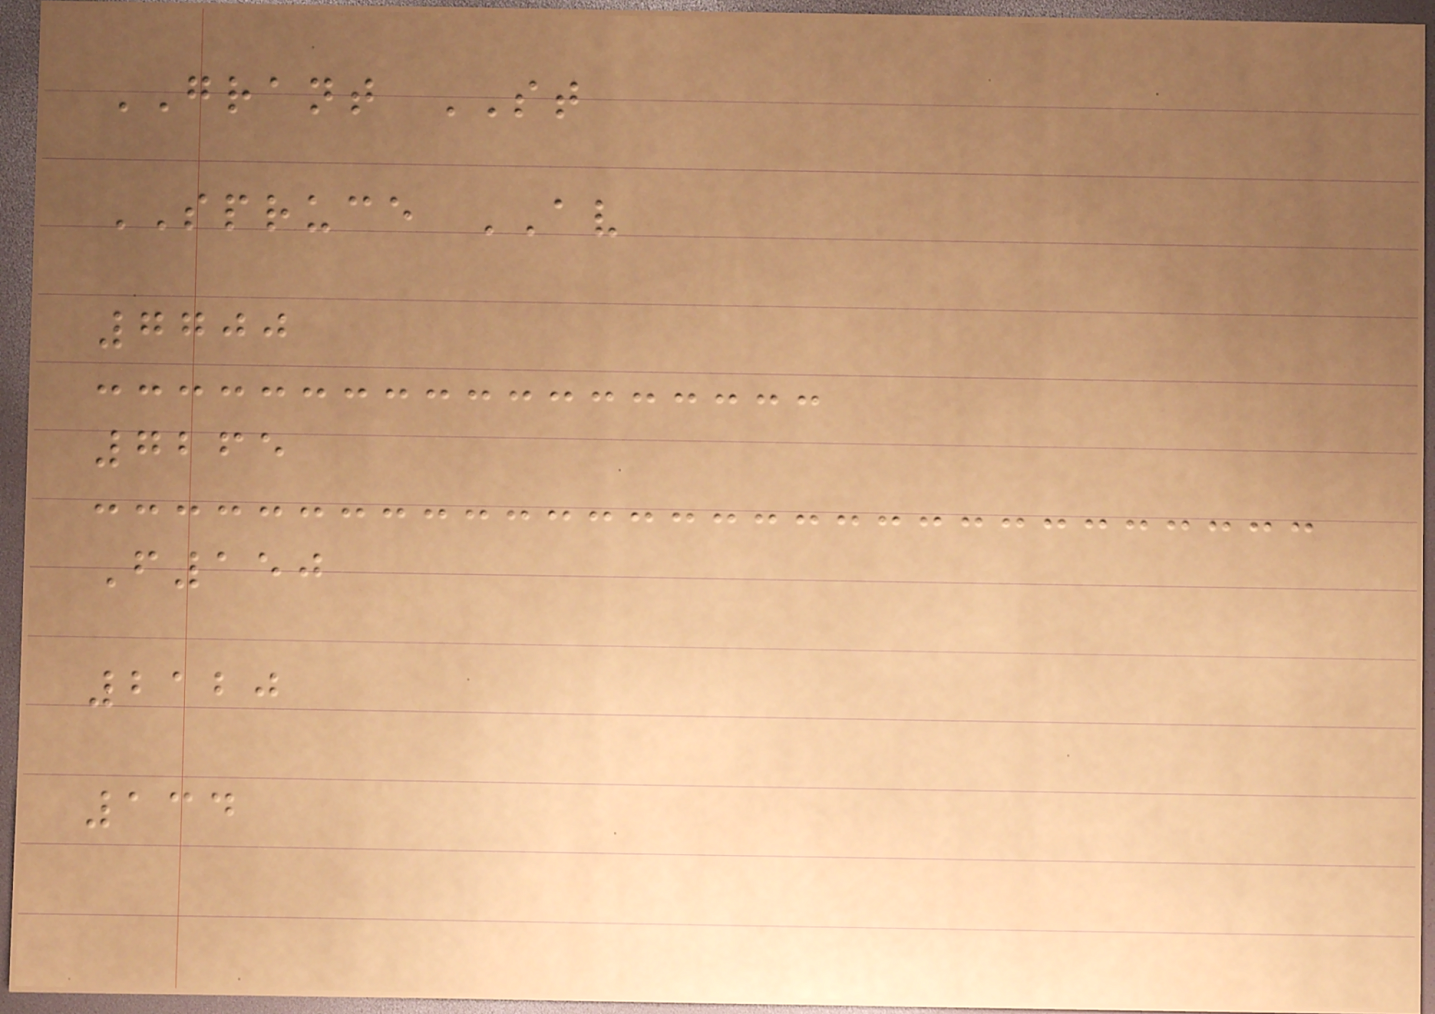GRANT ST
SPRUCE AV
7700
7265
F150
2120
134
